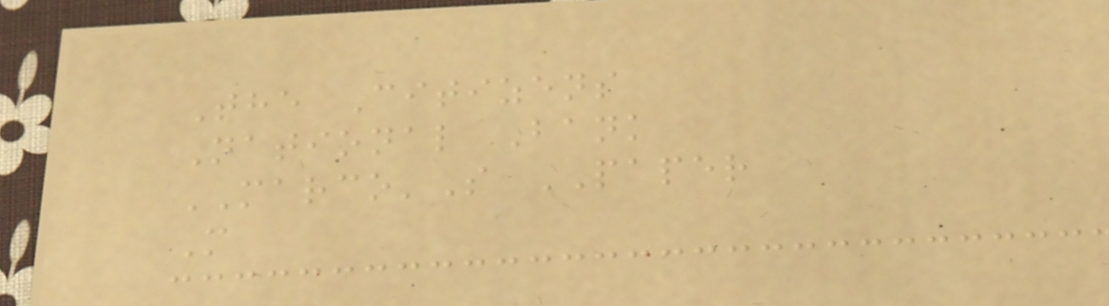The Citizens
National Bank
MARCO'S PAPER
M
